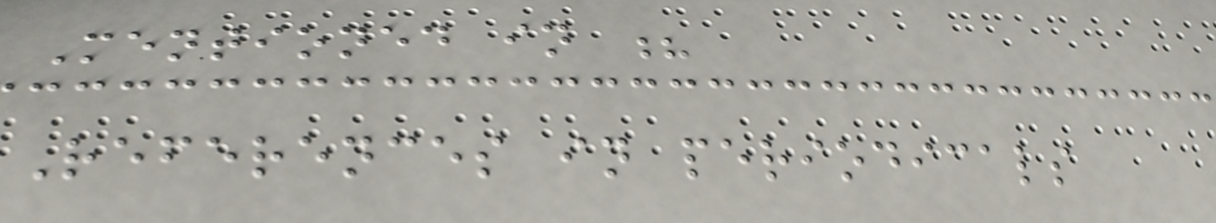Mentioned in ?
References in periodicals
